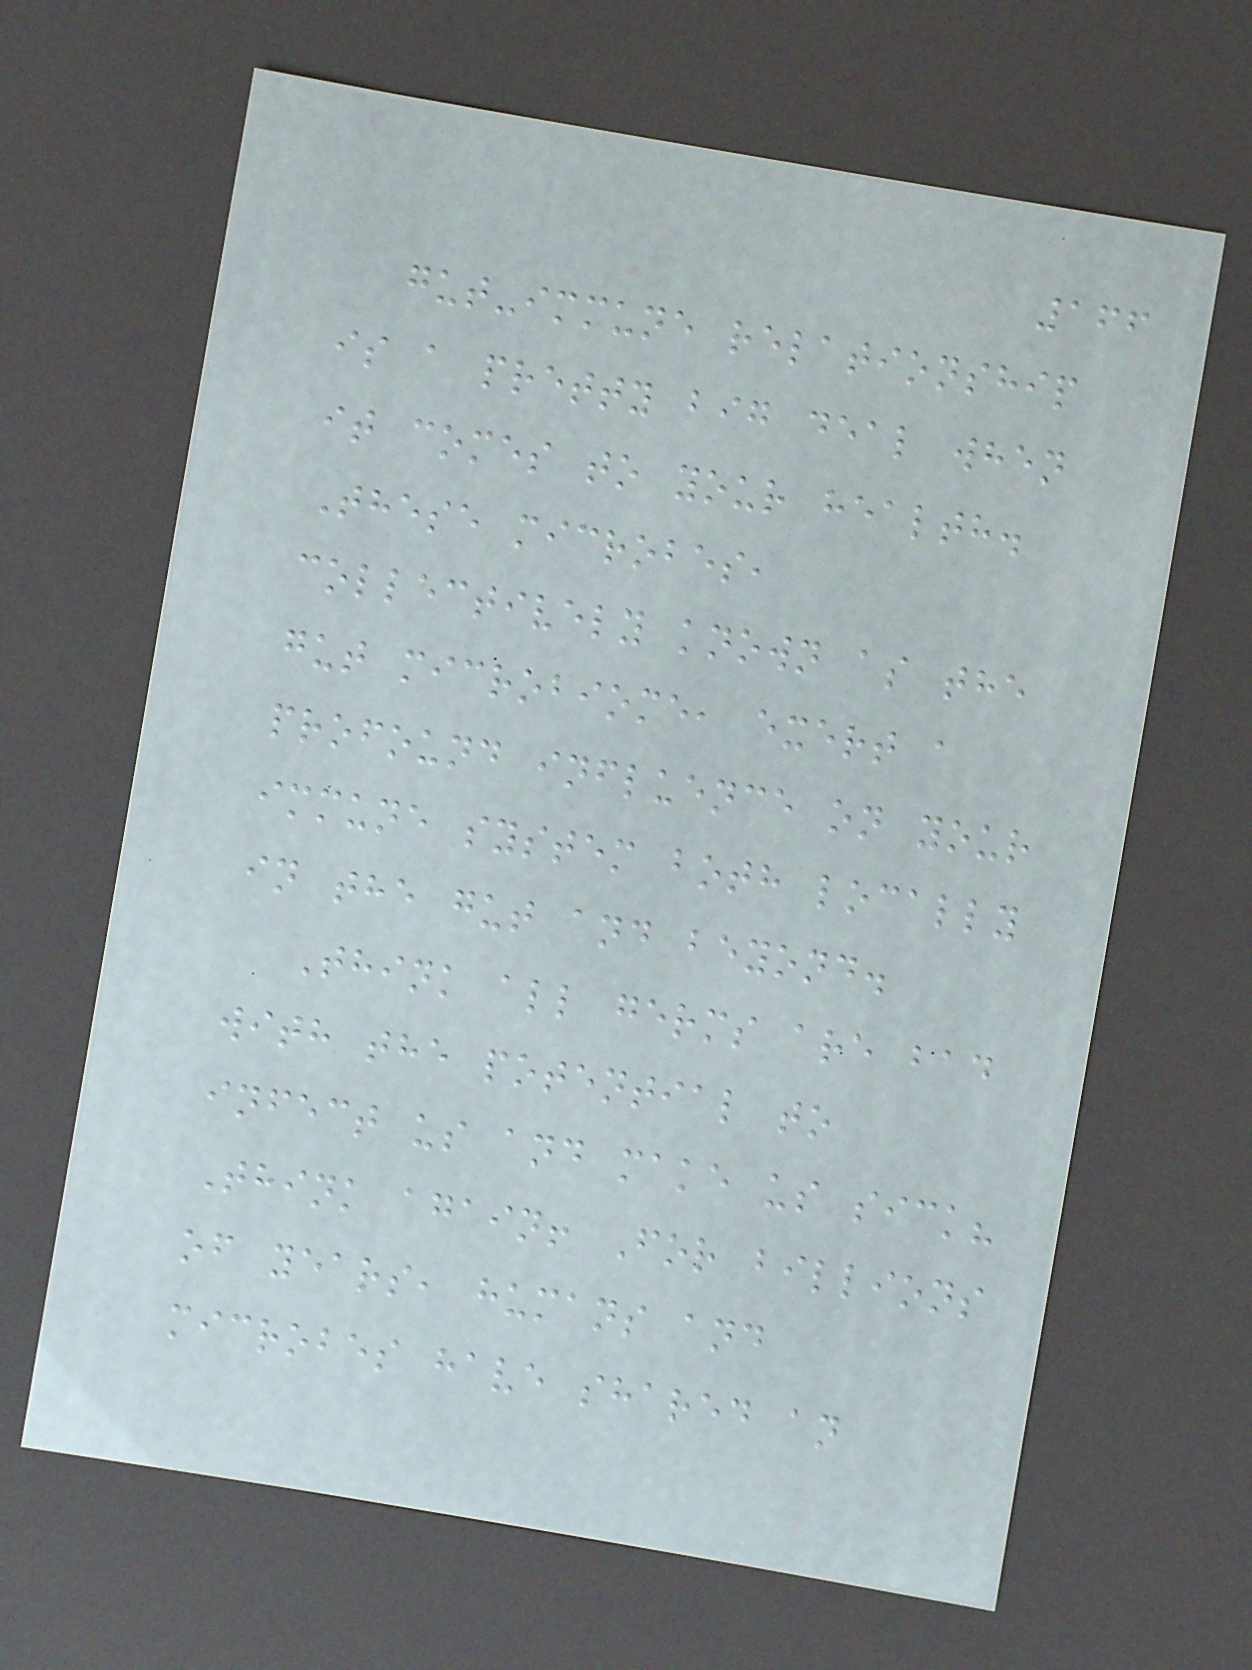166
gut-immune relationship
is a pretty big deal when
it comes to your health.
These microbes,
collectively known as the
gut microbiome, exert a
profound influence on your
immune system both locally
in the gut and beyond.
Think all germs are bad
with the potential to
infect us and make us sick?
Think again! For billions
of years, humans and
microbes have shared an
